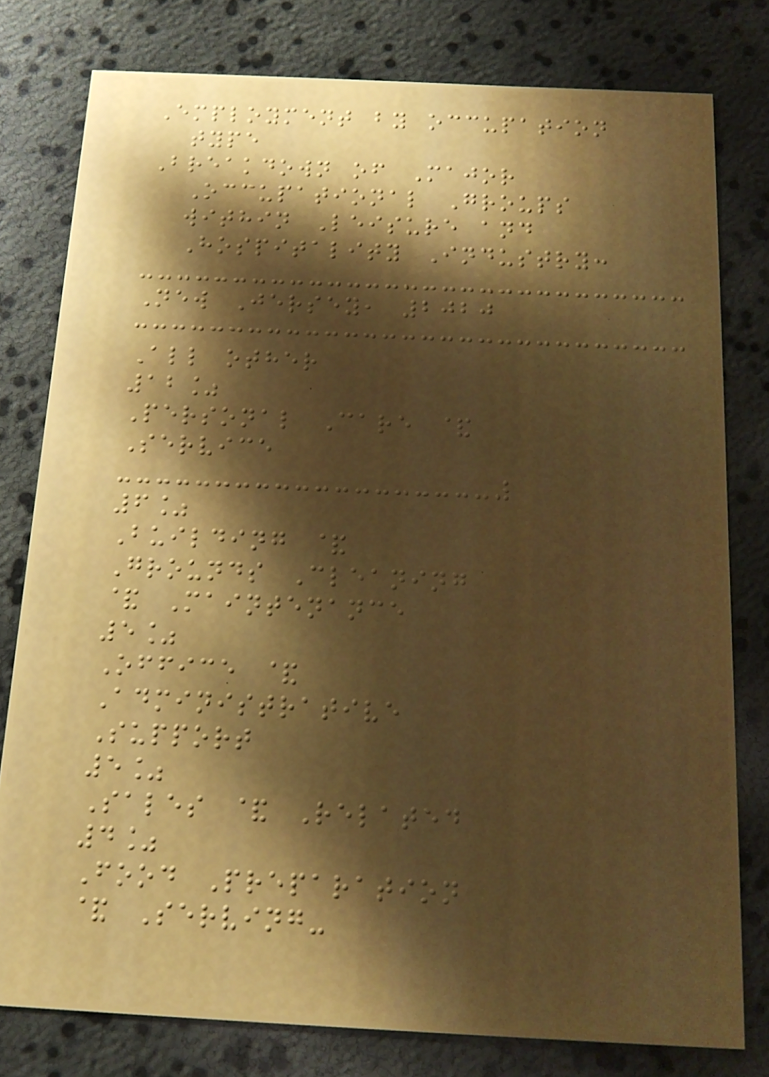Employment by occupation
type
Breakdown of Major
Occupational Groups
within Leisure and
Hospitality Industry:
New Jersey, 2020
All other
12%
Personal Care &
Service
6%
Building &
Grounds Cleaning
& Maintenance
5%
Office &
Administrative
Support
5%
Sales & Related
4%
Food Preparation
& Serving-
